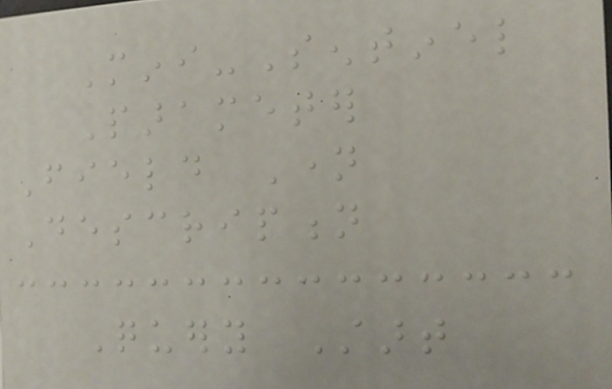Mini-Sentinel
Parameter
Field Name
Description
Query Start
